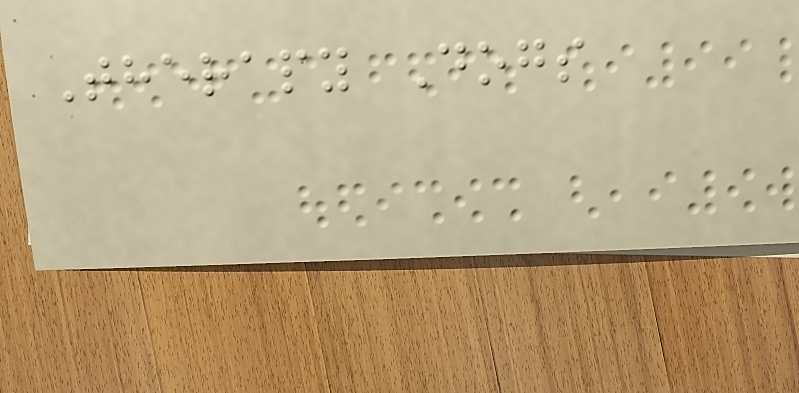Therapy Dogs
